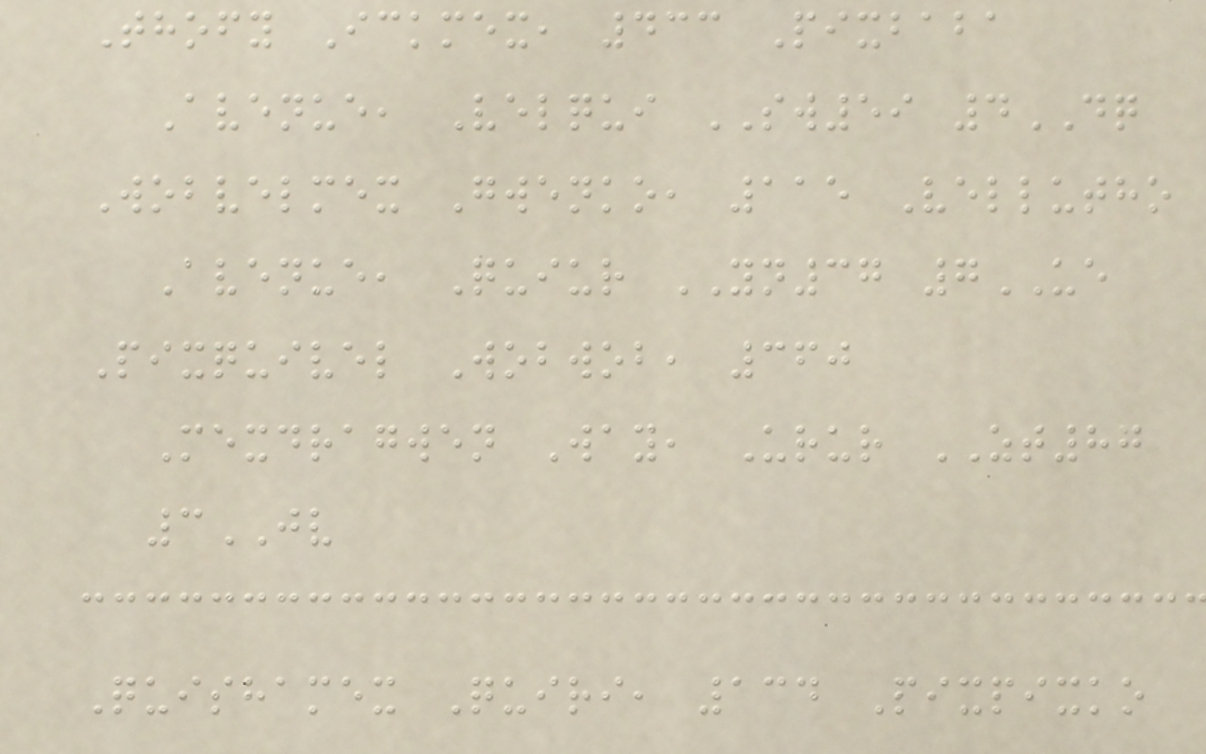Thofy Ickmex, 433 Pixbaba
Avenue, Velqui SW59 4DQ
Wobvelmex Gwenko, 115 Vellutho
Avenue, Quiur YN37 7UE
Pixquivel Wobwob, 360
Mexdragwen Way, Urur ZT87
3JV
Quishamex Quiri, 134 Pixpixko
